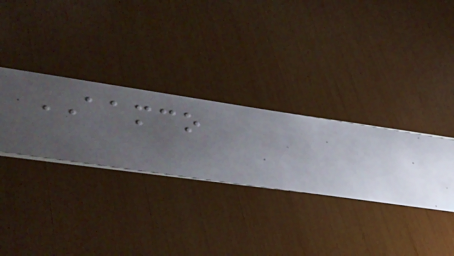AAMCO
